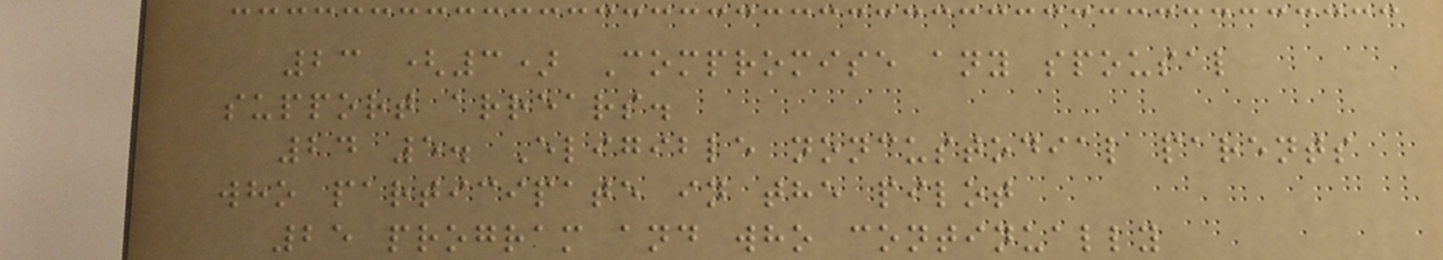23 (3) Compromise any spousal
support arrears.
24 5. Eligible noncustodial parents
who participate in the pilot
25 program and who continually
